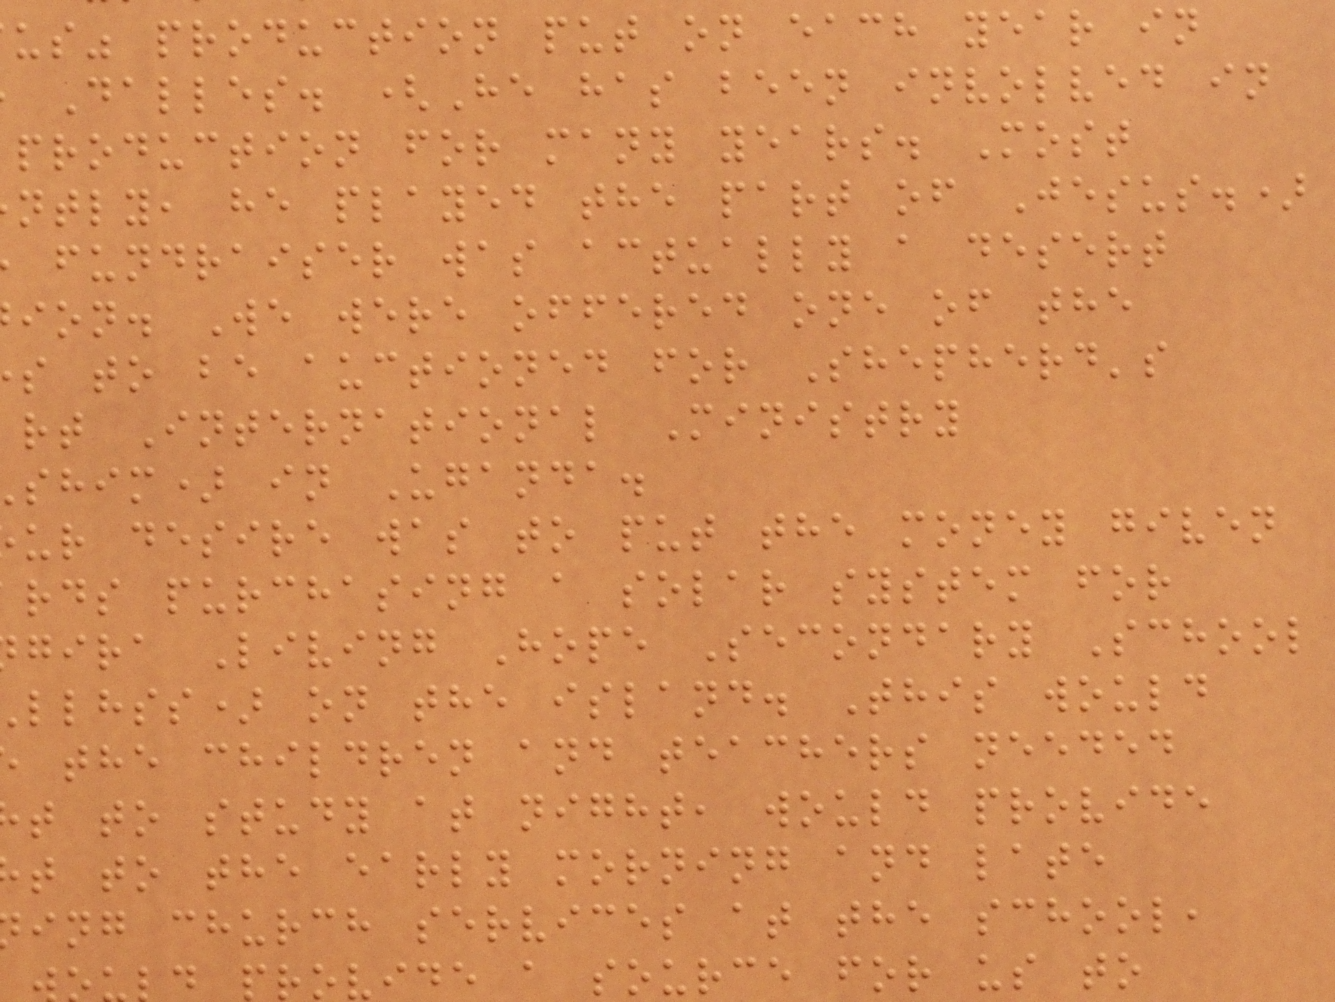us" production put on each year in
Dalles. (He has been involved in
production for many years. Most
ntly, he played the part of Jesus.)
fundraiser was actually a desert
ion. We were offered one of the
s to be auctioned for Shepherd's
rt International Ministry
shim) in Uganda.
ur desire was to put the money given
rds purchasing a solar system for
gira Living Hope Secondary School
llhss) on the island. This would
the children and teachers needed
t to study at night, would provide
t to the early morning and late
ing church services at the school,
provide a source for us to
